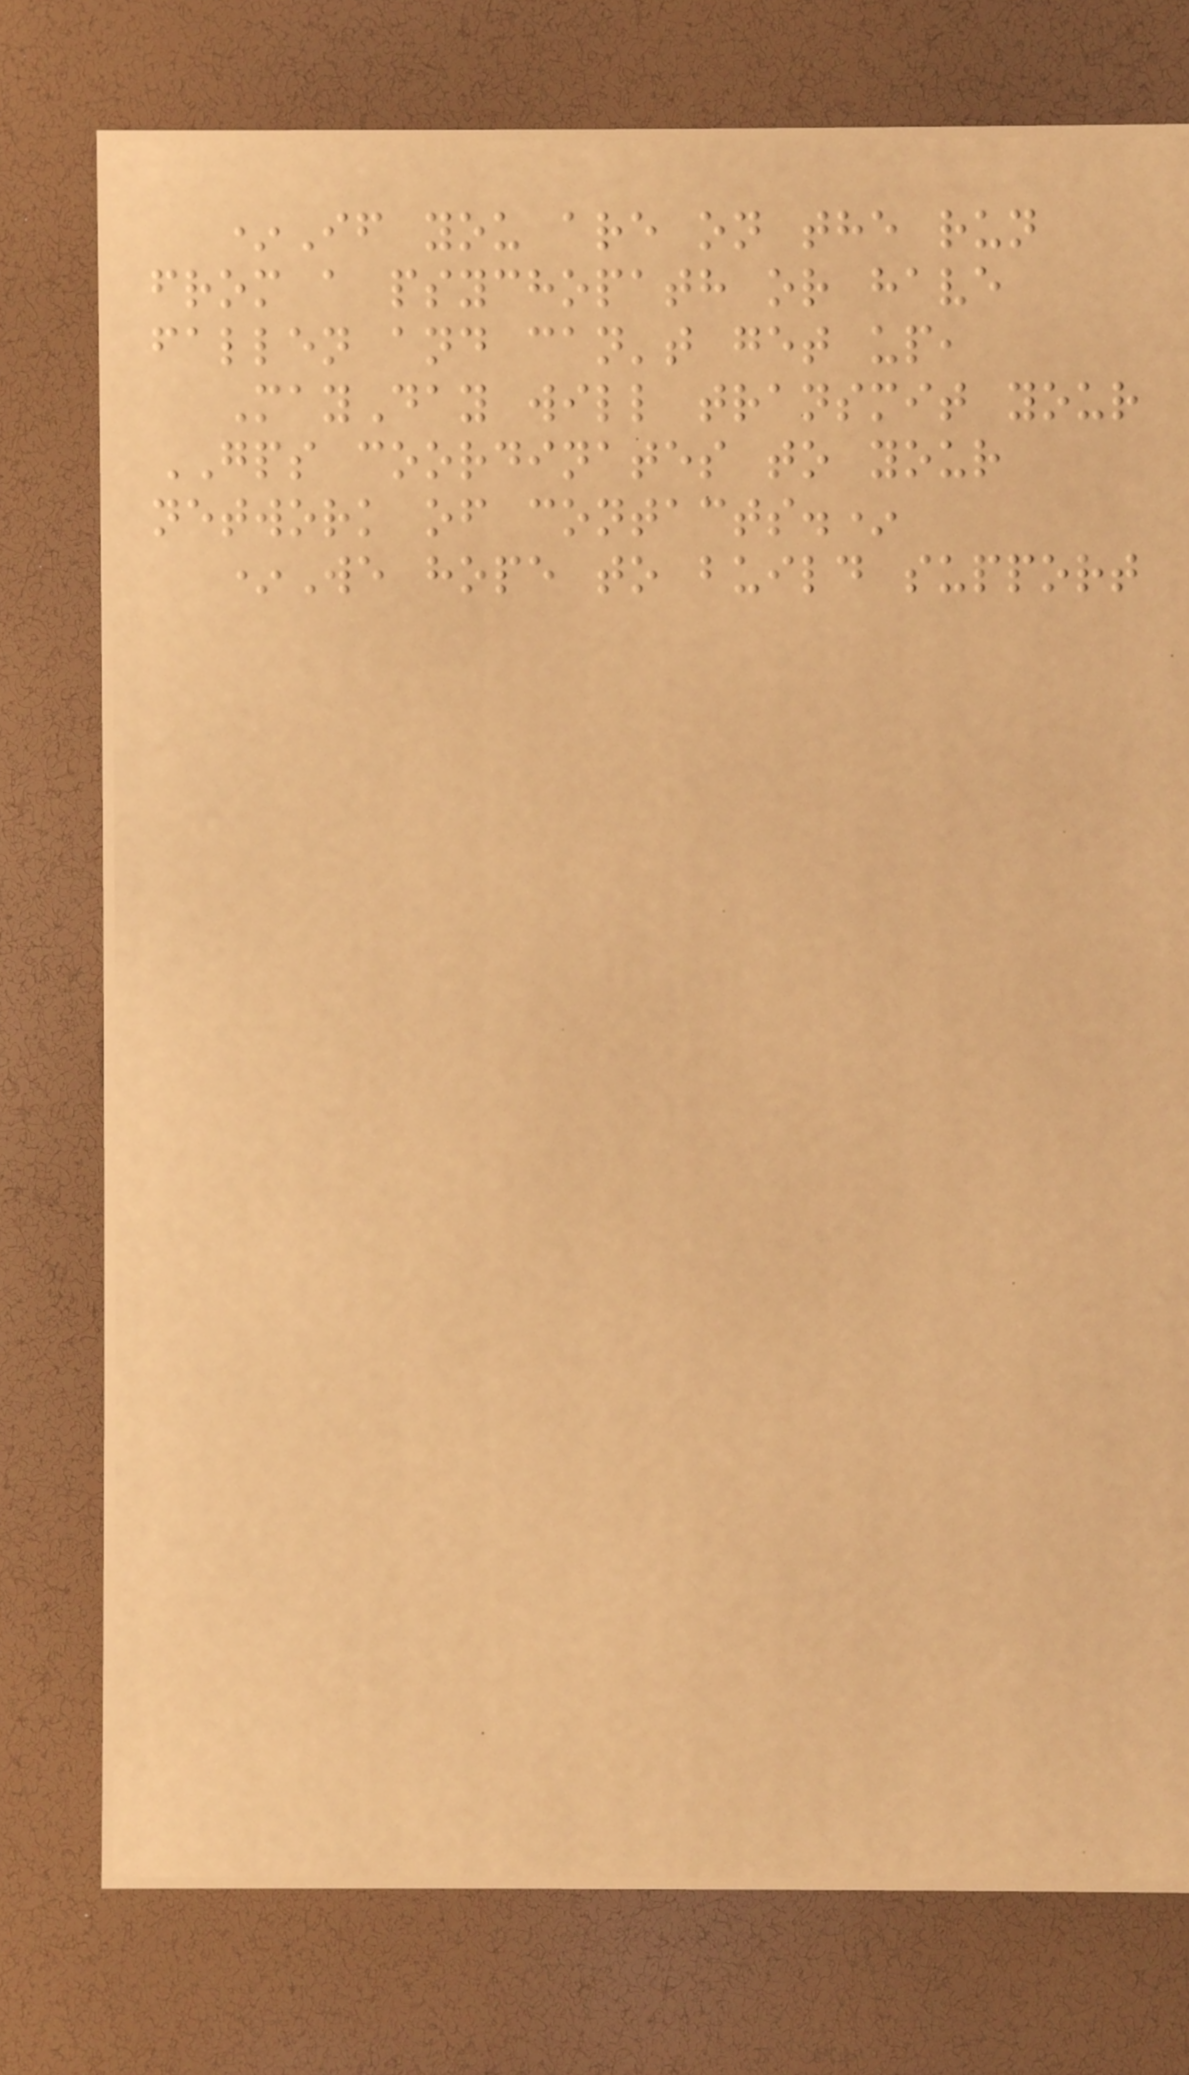*If you are on the run
from a psychopath or have
fallen and can't get up,
MayDay will transmit your
GPS coordinates to your
network of contacts.*
*We hope to build support
